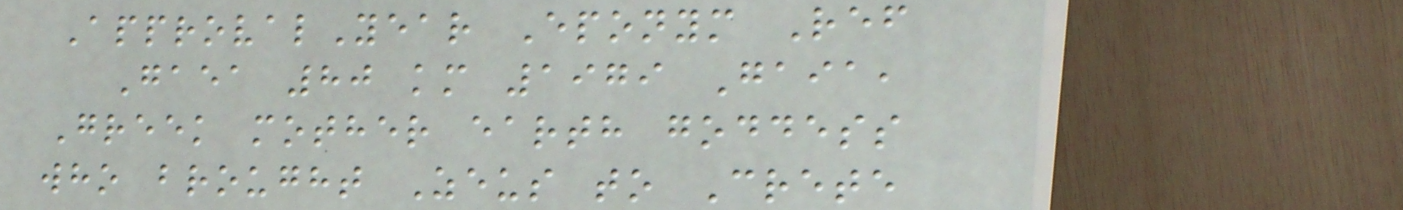ApprovalYear Eponym Ref
Gaea 80 km 1979 Gaia,
Greek mother earth goddess
who brought Zeus to Crete
